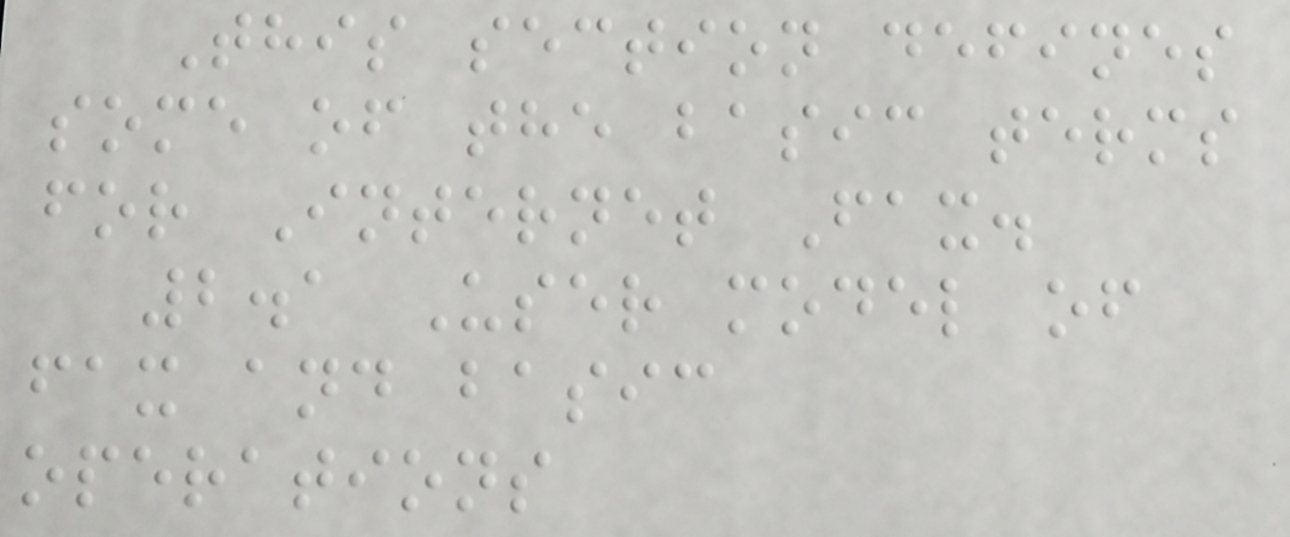This section defines
some of the basic terms
for Internet Fax.
2.1 User model of
fax and basic
operations
